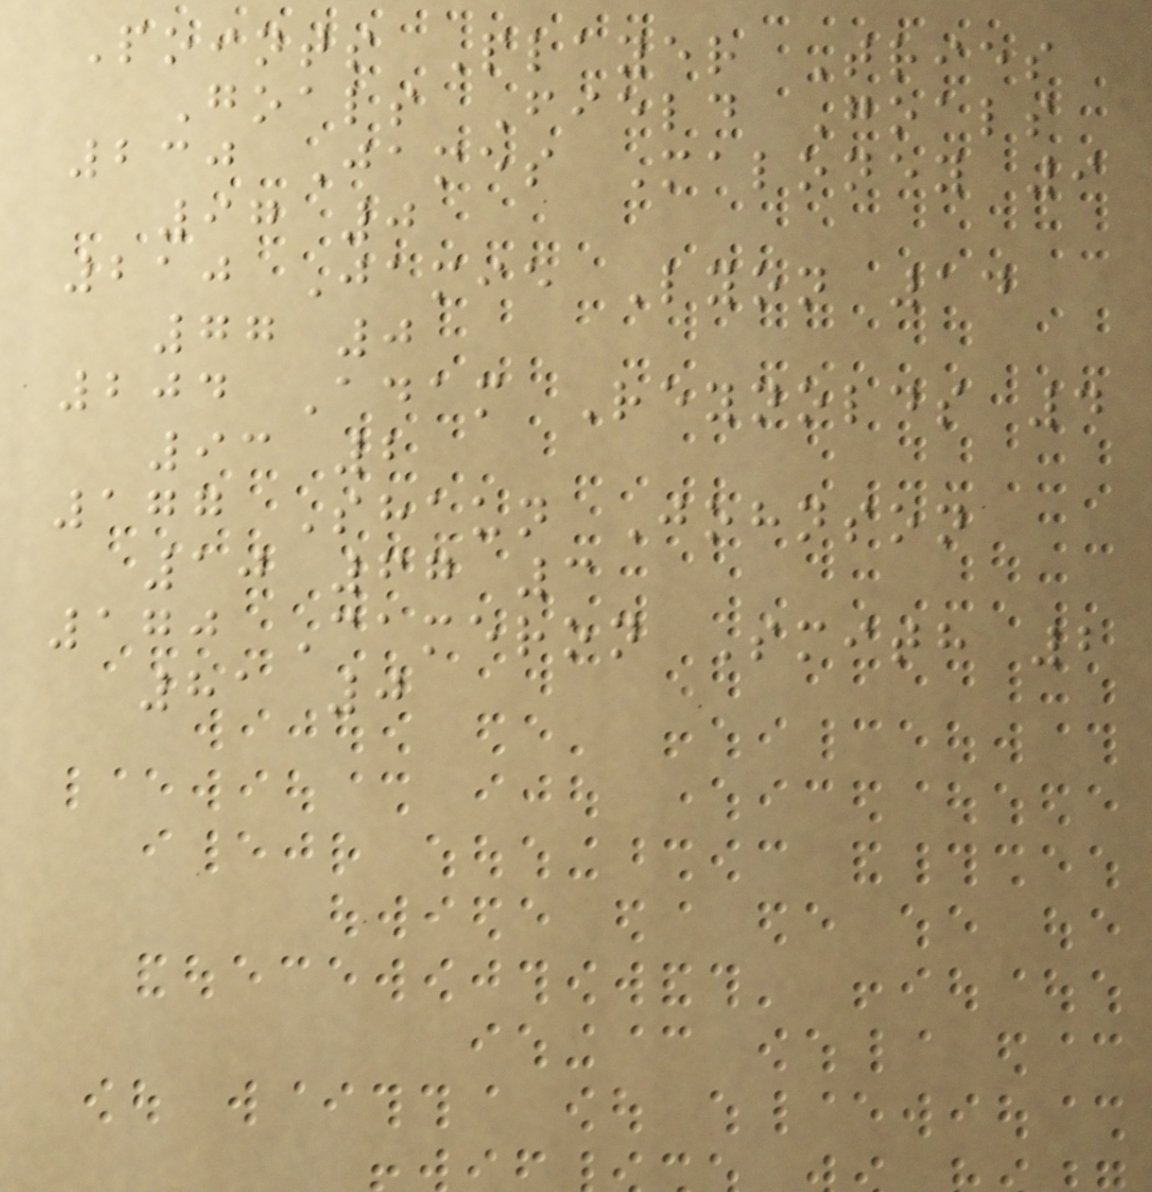Points Player Tries
Goals Field Goals
230 James Maloney 9
97 0
210 Jamie Lyon 14
77 0
204 Adam Reynolds 4
93 2
177 Shaun Johnson
10 67 3
170 Cameron Smith 2
81 0
